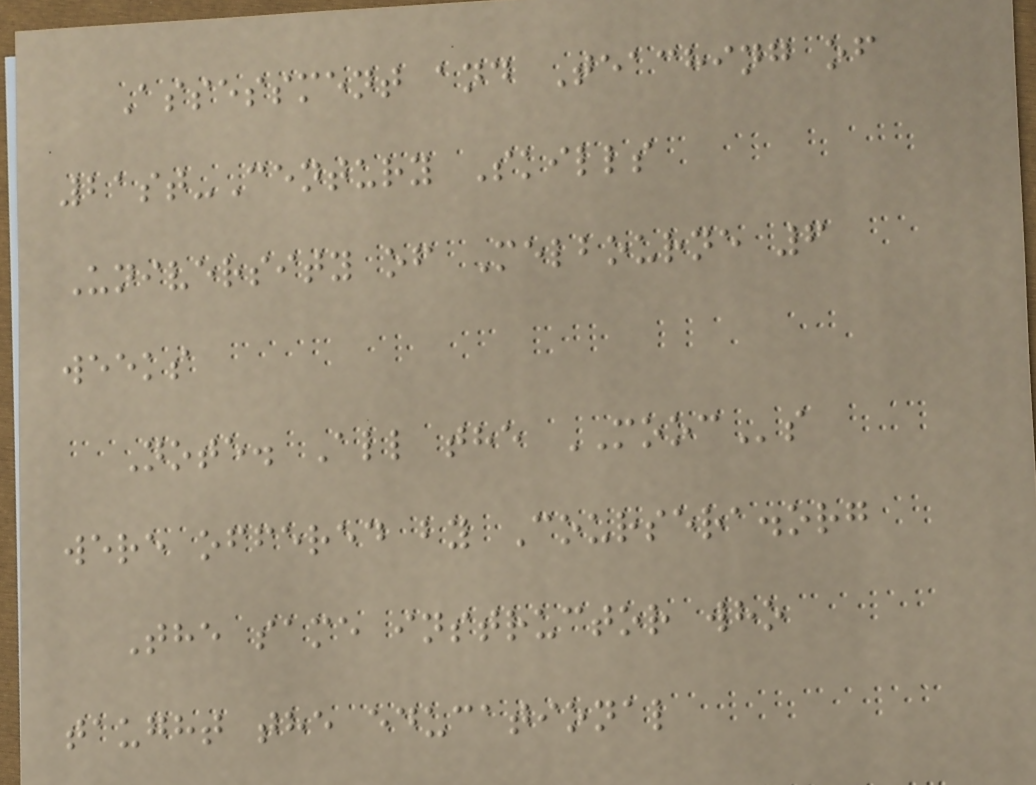Assessment and Teaching of
21st-Century Skills
University of Melbourne 6
weeks
Note. All the MOOCs
were offered by Coursera.org
The same instructor who
taught the educational
